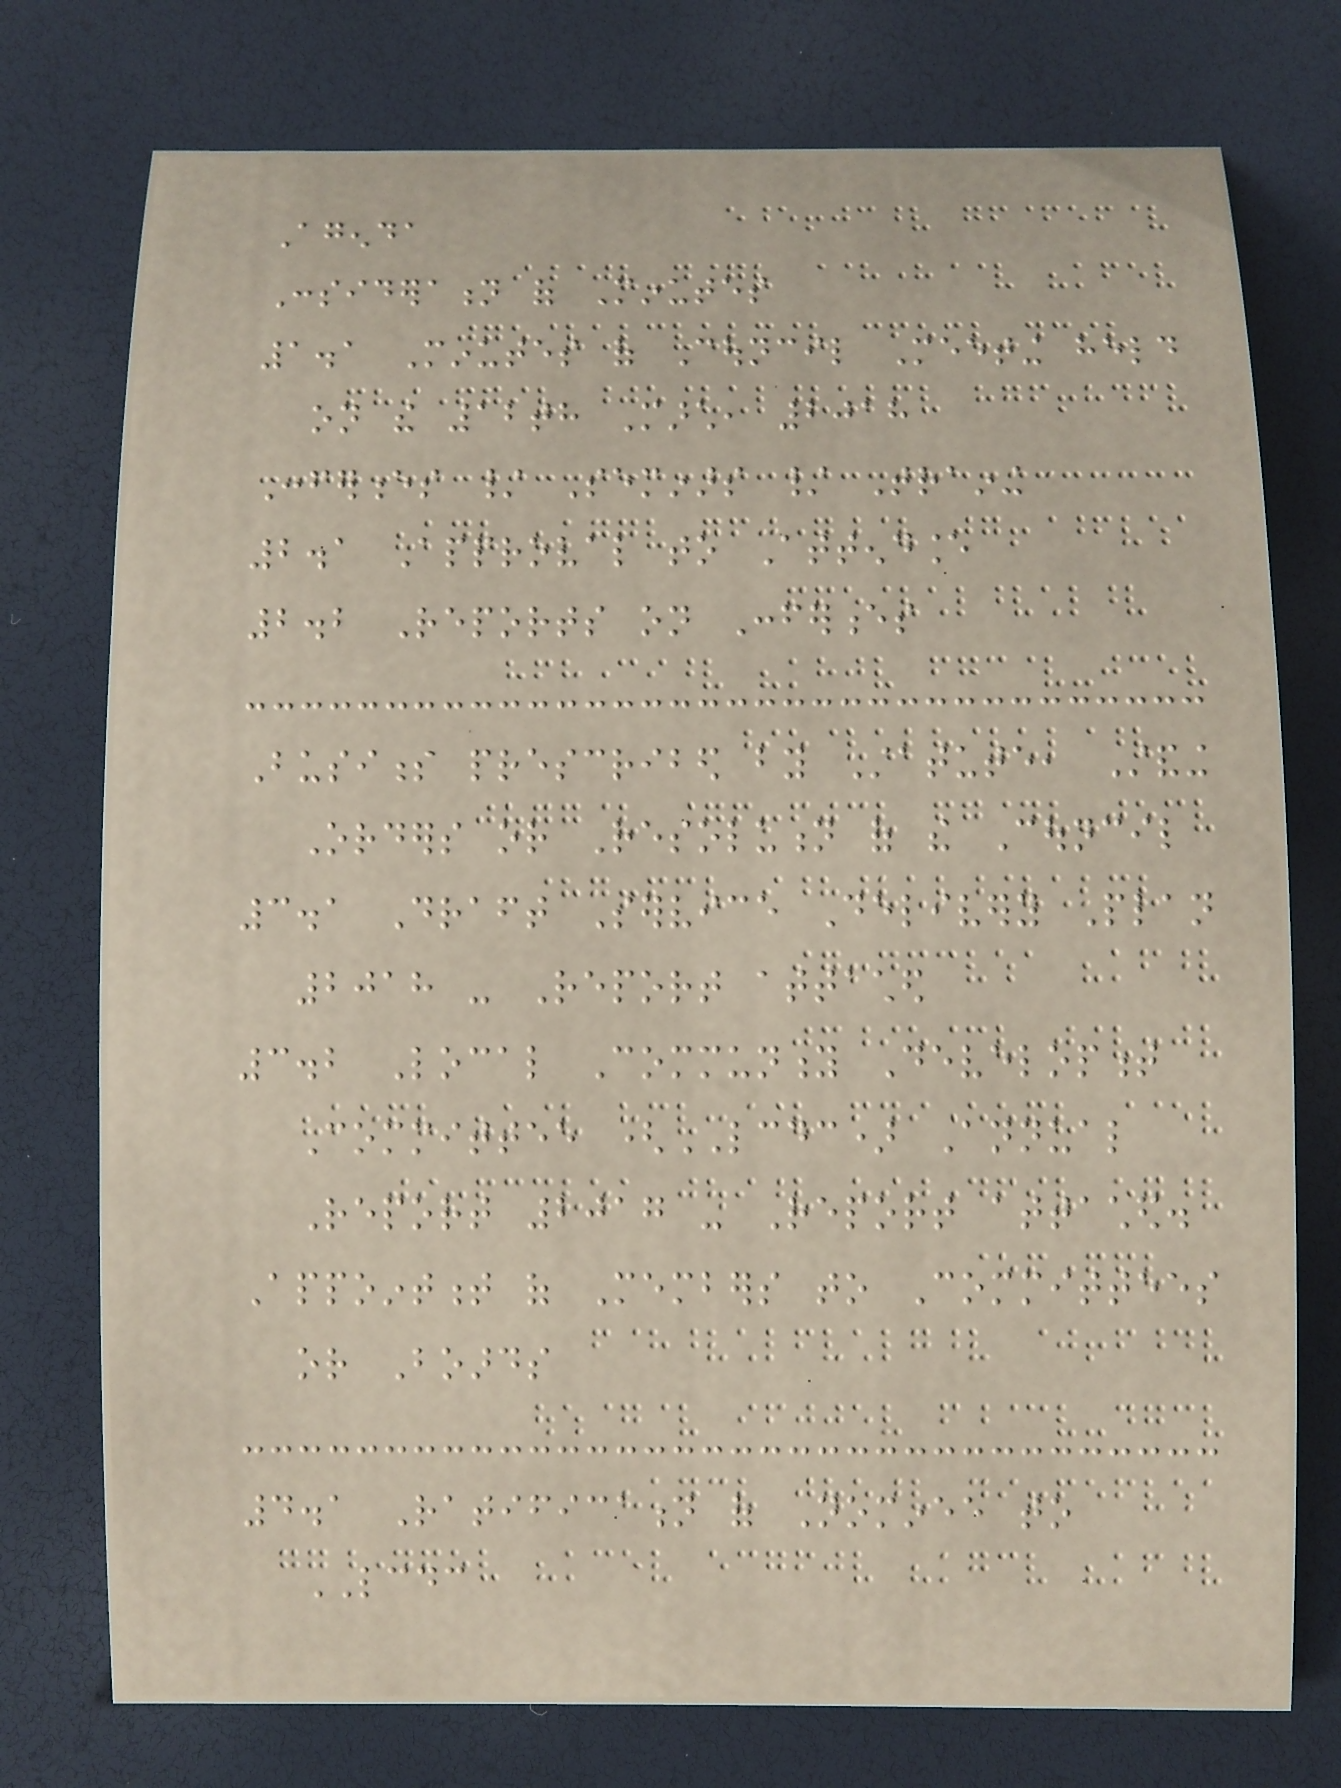Agenda
Consideration of Minutes
1.1 Minutes of Council Meeting held
on the 12th March, 2018
Conferences / Seminars / Training
2.1 Approval to Attendance
2.2 Reports on Conferences
Business prescribed by Statute, Standing
Orders or Resolution of the Council
3.1 Draft Service Delivery Plan
2018 - Report attached
3.2 Local Community Development
Committee (LCDC) Annual
Report 2017 - Report attached.
Appointment of Members to Committees
or Boards
4.1 Ratification of Nominee to
LCDC
